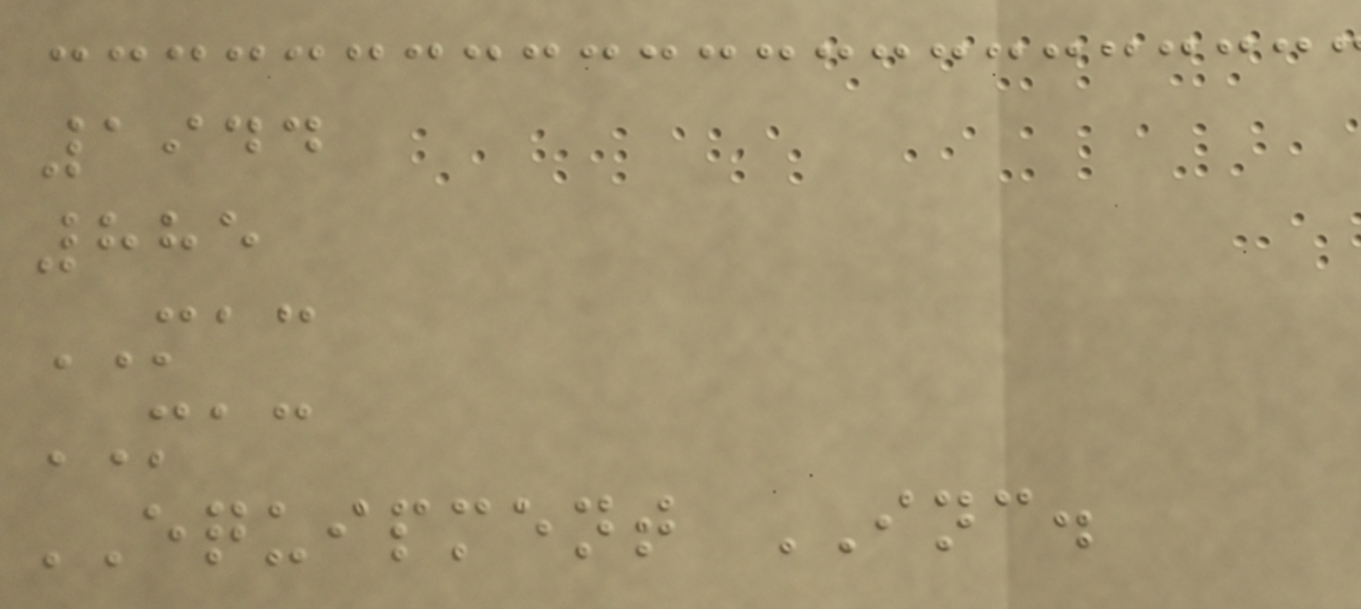1944
885
MAC
MAC
EQUIPMENT INC.
